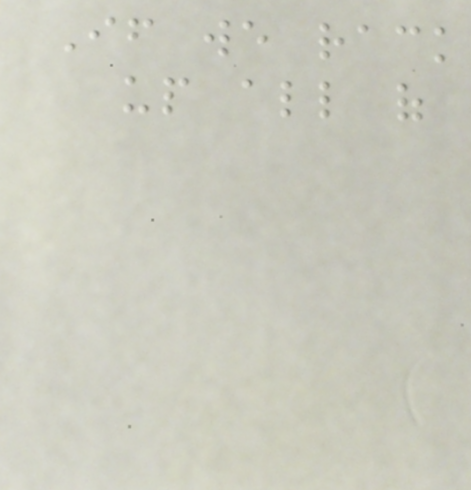If we rack
up all of
